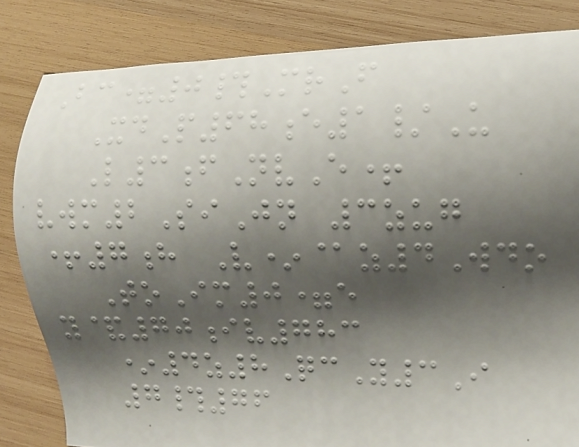Bc=0#MrF
XdP68e1/U
L3fNvE+
vwm2SiJn 3zug
+7h V*@z4Wdo
ToIm0=e
y&70iv783
*4z8QcY3I
7#76
